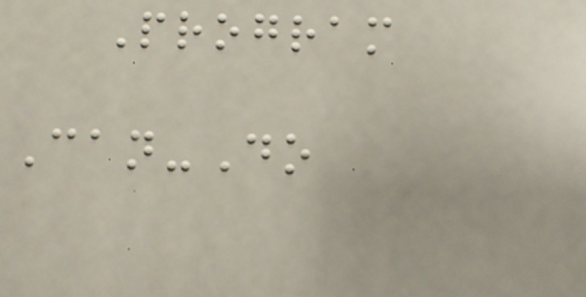Program
Can-Do
